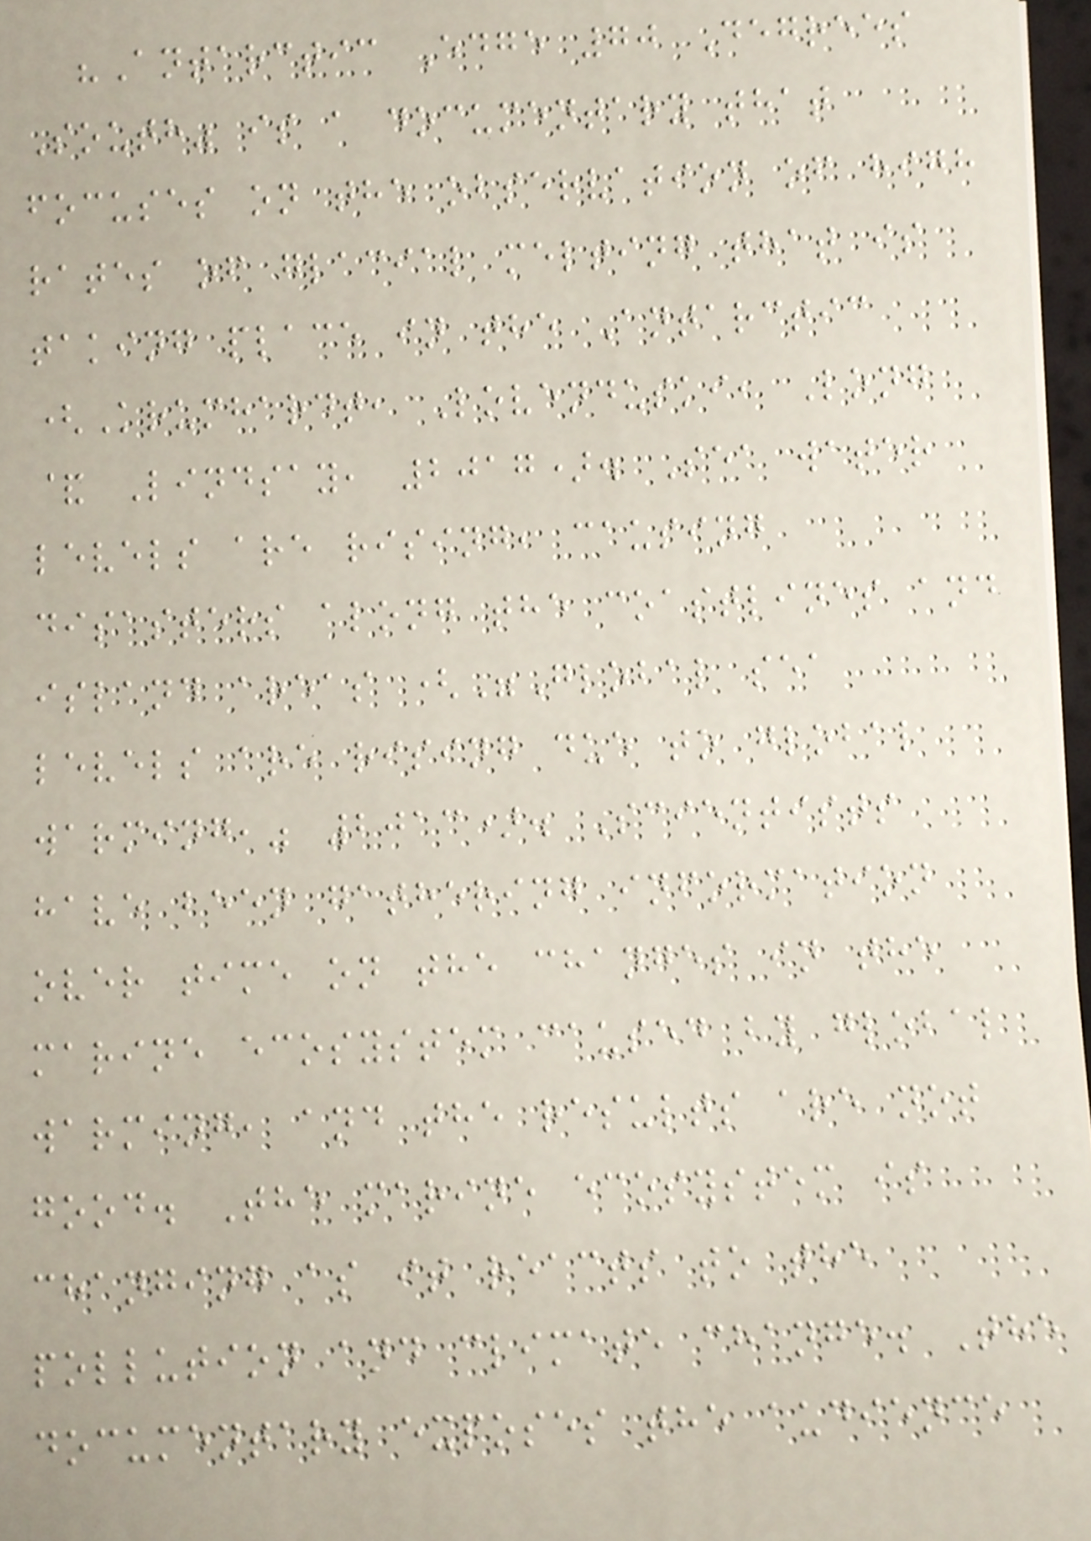"Antarctic Edge 70 Degrees
South" is a documentary that
focuses on the observation of high
rates of glacial melting that is
taking place in the Antarctic
(Krumhardt, Lovenduski, Long
& Lindsay, 2017). Sea water
levels are rising, causing
disasters along the coastlines and
island areas ("Global sea
levels are rising due to global
warming," 2013). Scientists
have been gathering information
over time on the changes in the
marine ecosystem caused by global
warming, and the results are not
good. The marine ecosystem is
changing as it reacts to the
pollution and climate change. The
documentary exposes the audience
